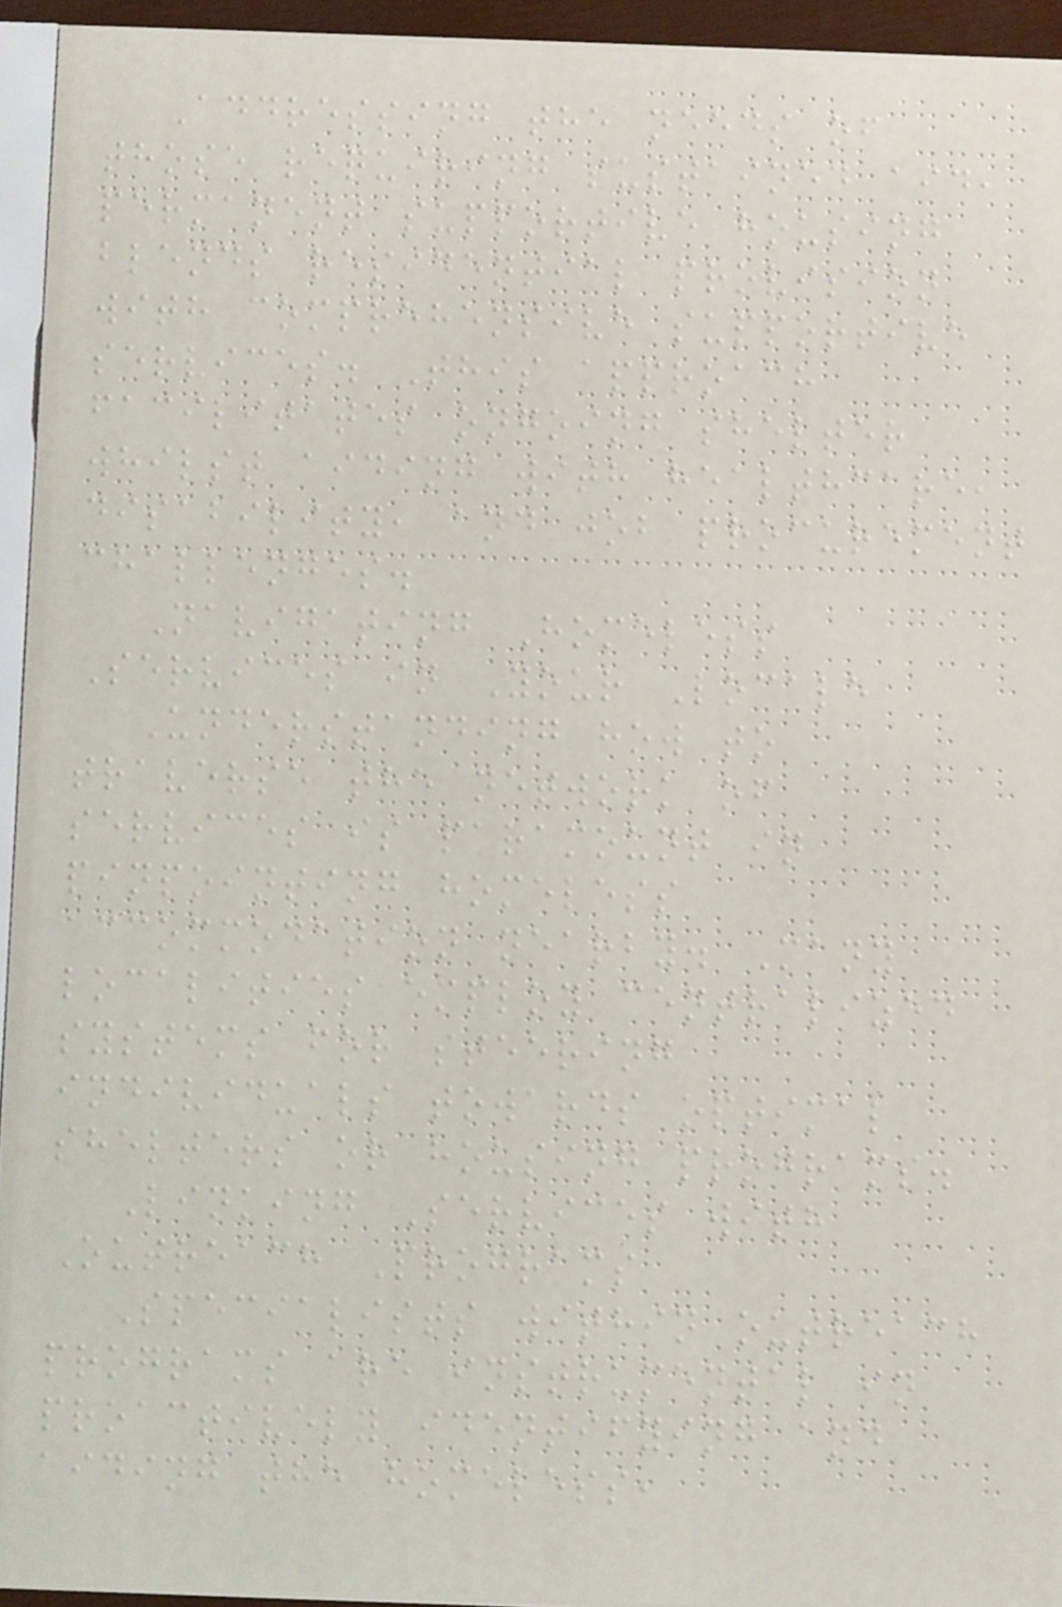Addressing the needs of
those requiring sustained aid,
permanent supportive housing
blends residential provision
with comprehensive supportive
services. This approach
facilitates ongoing shelter
whilst aiding with healthcare,
disability, and job procurement
challenges.
Navigating Homeless
Services in Your Locale
Understanding how to
traverse the network of
services is paramount in
pinpointing homeless
accommodation nearby. Many
localities employ centralized
systems for steering
individuals towards optimal
shelters or housing programs.
Linking Services with
Outreach Programs
Specialists within outreach
programs are instrumental in
proactively identifying and
aiding the homeless,
